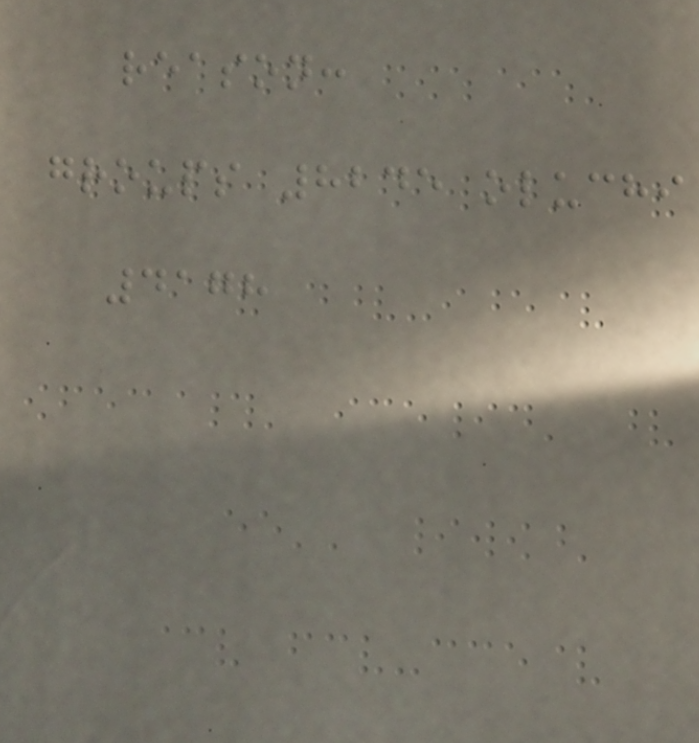reason:
groups 8245 oluchi
4178
